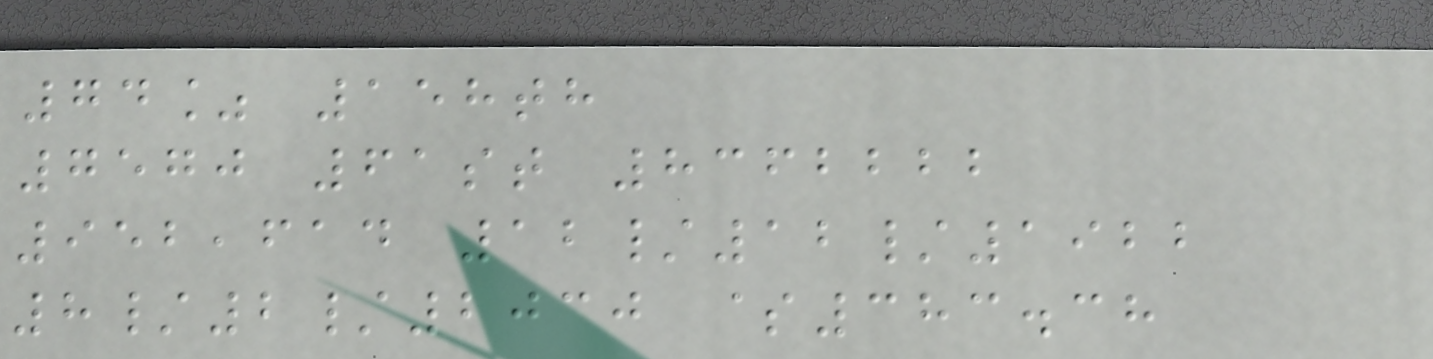74% 158th
7570 61st 8362222
952,614 12/12/1922
8/2/2030 $383.38
